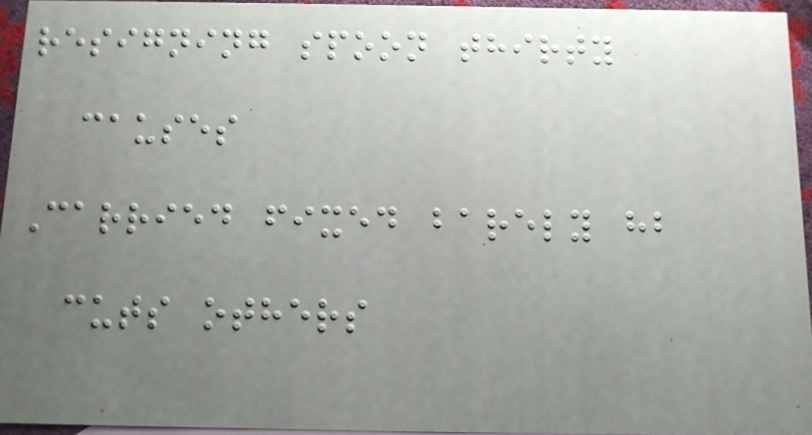resigning spoon thirty
causes
Carried fixed barely hb
cuts others
